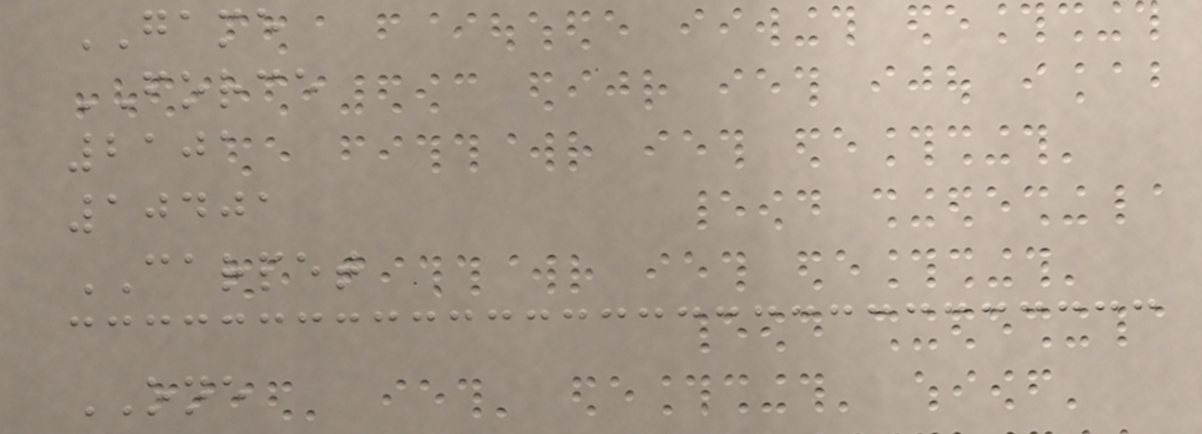GAME
FORCE
2101
10401
CARPET
ONE
